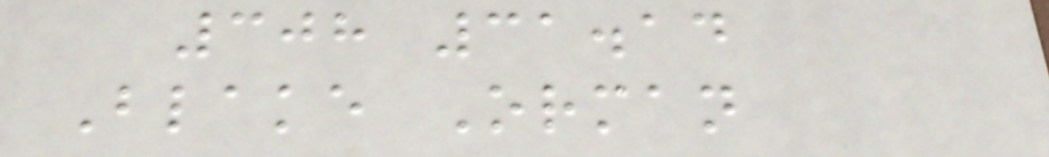308 31.14
Blake Orman
